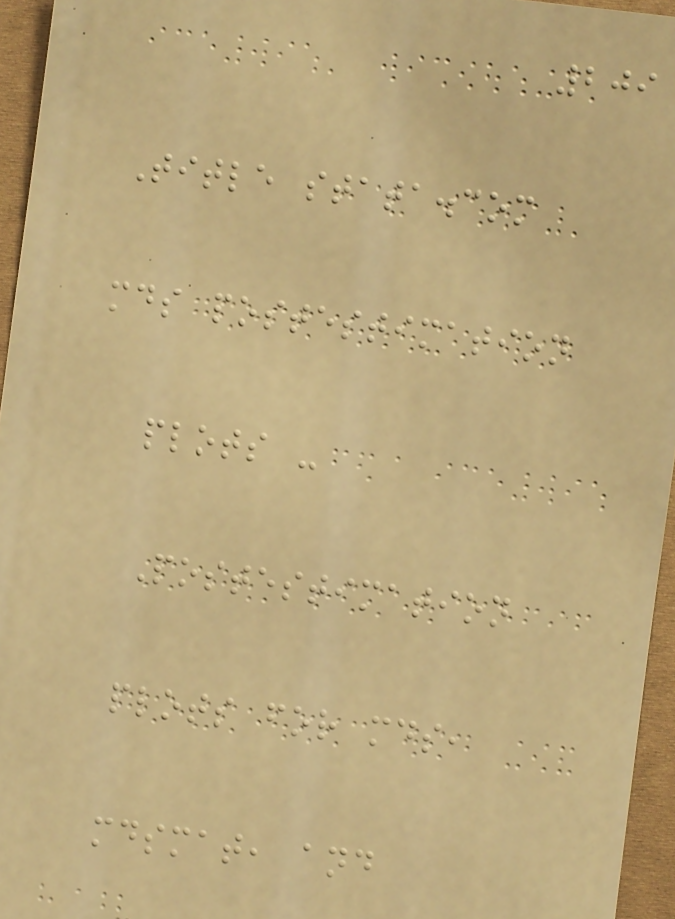209
Title stata.com
mds postestimation
plots -
Postestimation
plots for mds,
mdsmat, and
